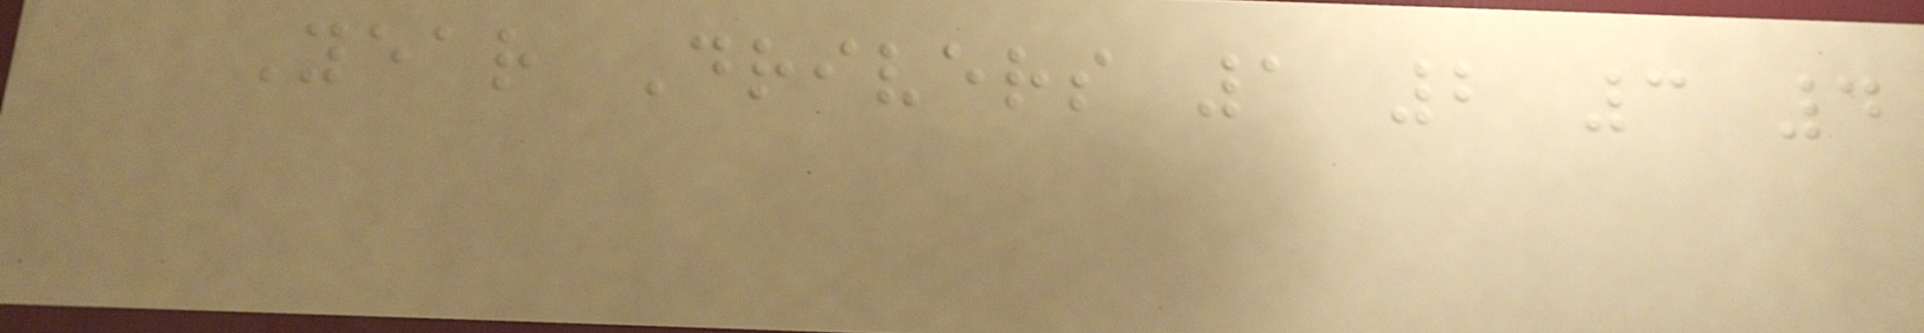Year Drivers 1 2 3 4
